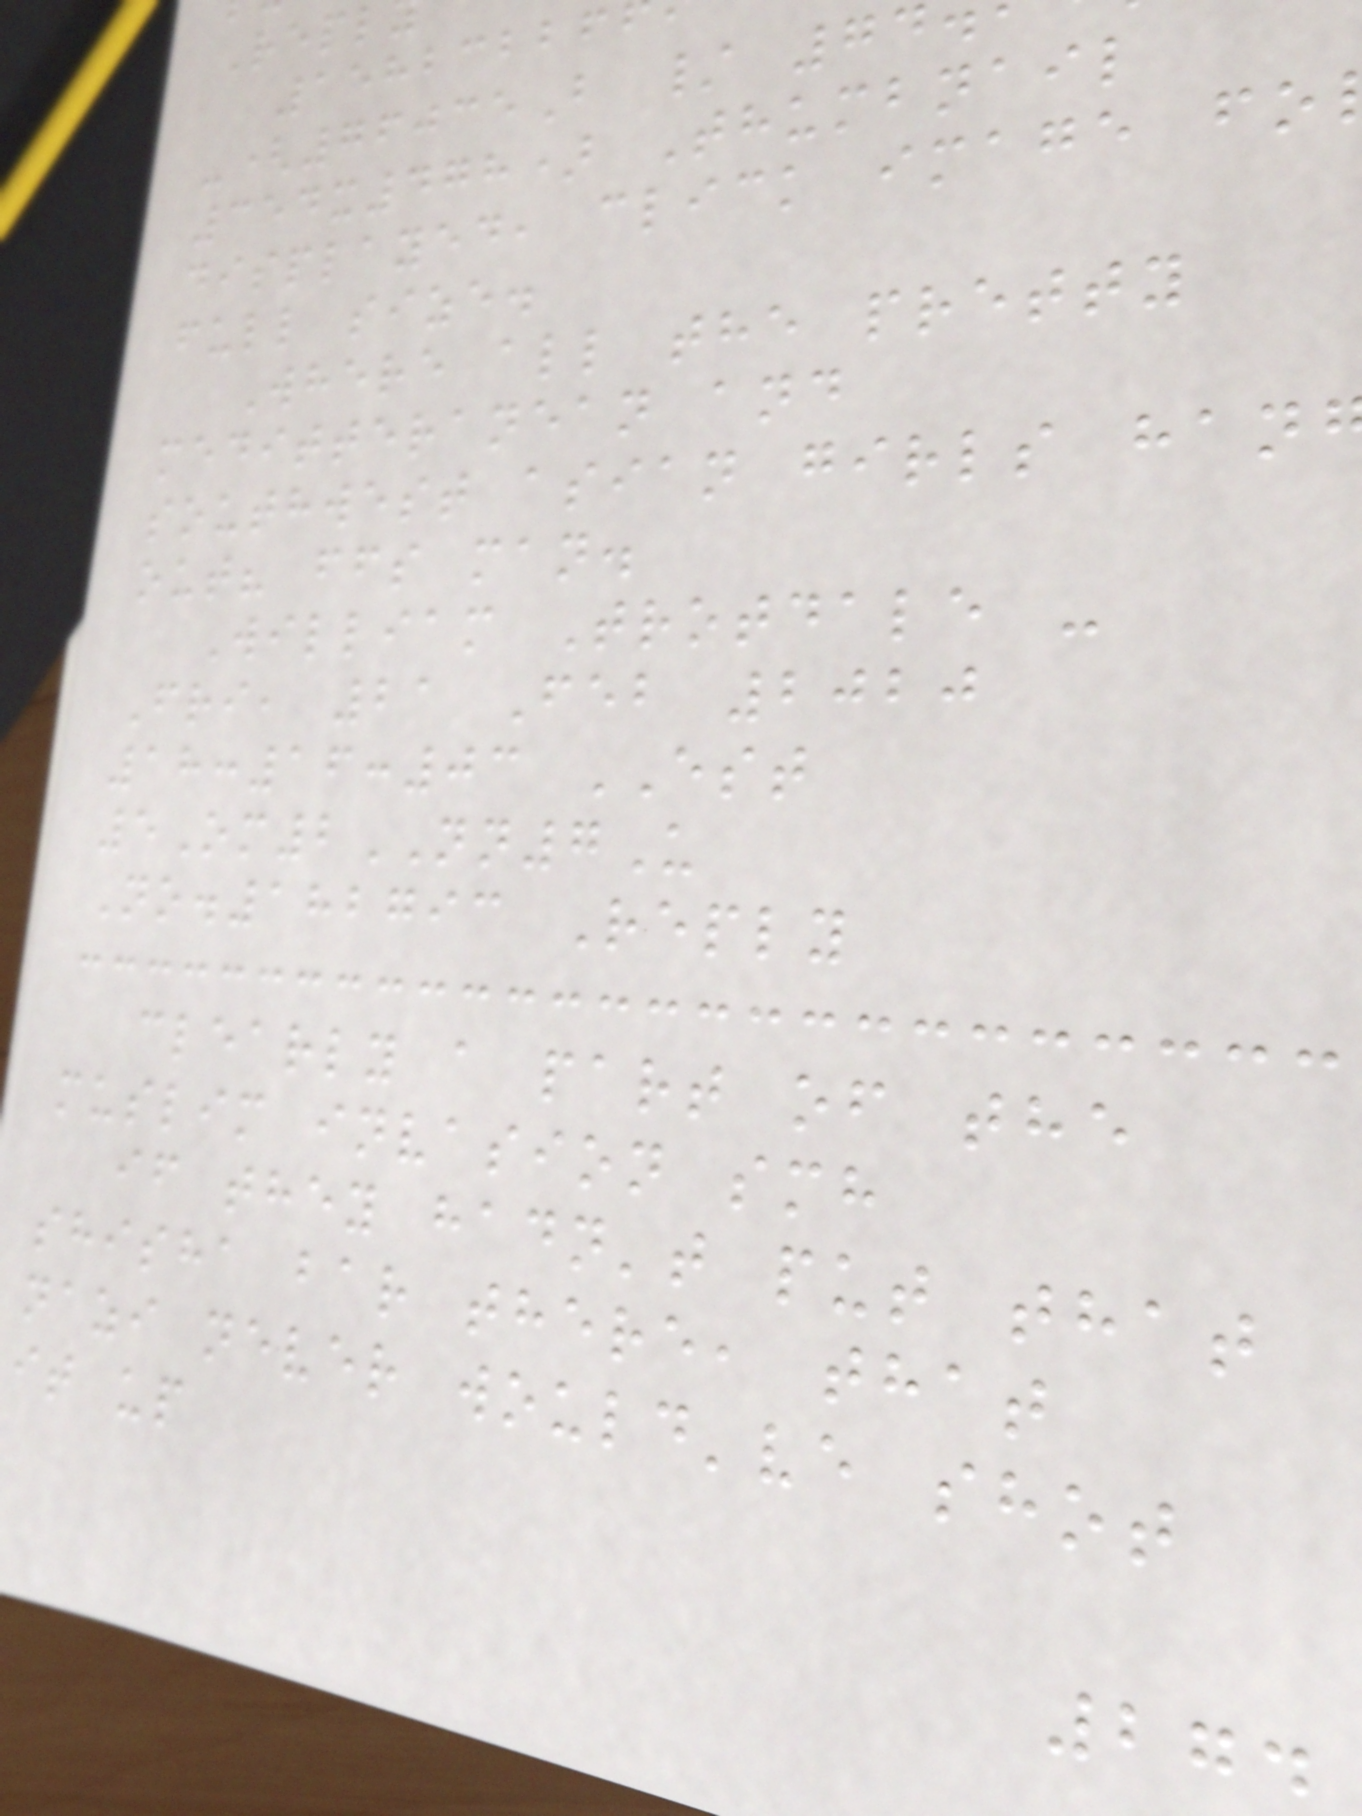Repl
15823226
-(76035B / 74
354x478) Thumbnail
displayed, click image fo
full size.
Where all the pretty
meditteranean and
southwest asian girls han
out? ffs man.
William Trotdale -
Fri, 21 Feb 2020
18:16:03 EST
5Om2NN7U
No.182793 Reply
clearly a part of the
muslim invasion smh
if they hadn't put that
shisha bar there, that
nazi never would've shot
it up
